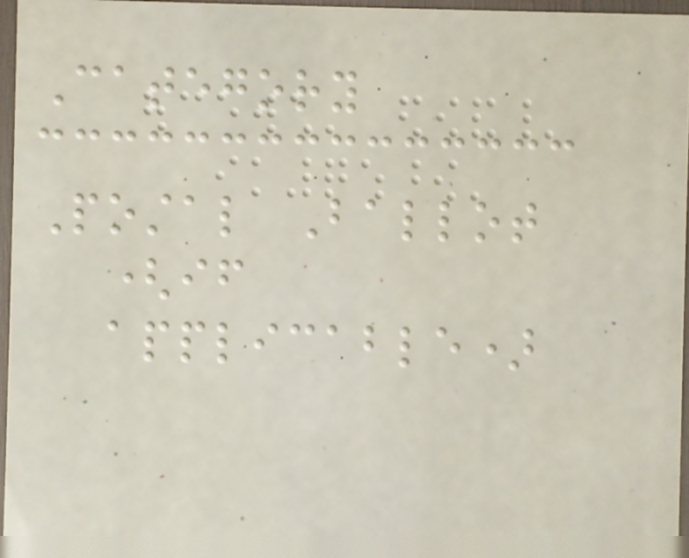Category
Postal Ballot
(if
applicable)
